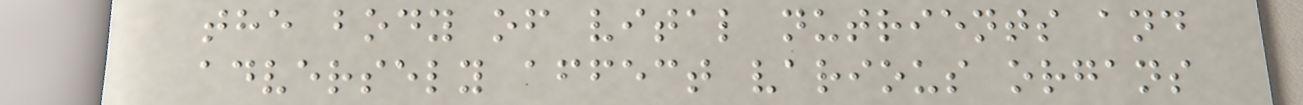the body of vital nutrients and
adversely affect various organs
